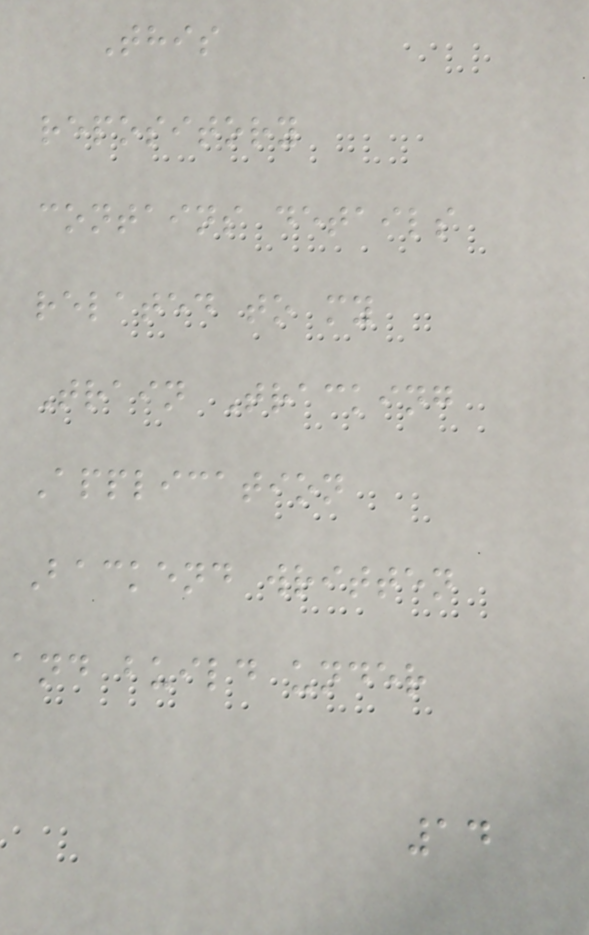This
repository
contains details
related to my
Train Tracking
Application
Backend written
and build under
14
